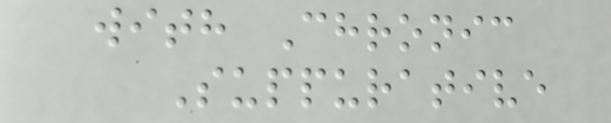with Chronic
Suppurative
